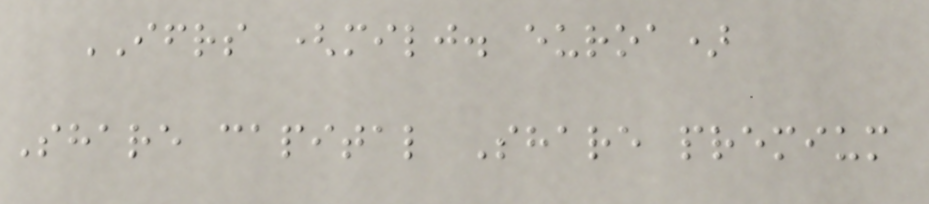IFRS (milj. euroa)
Share capital Share premium
